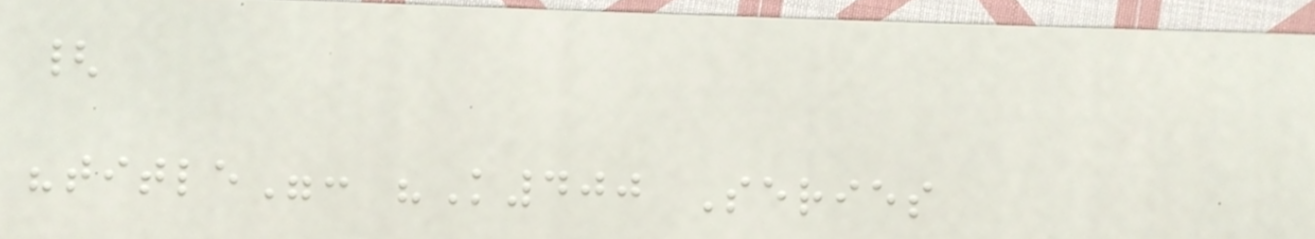{
"title": "K400 Series
